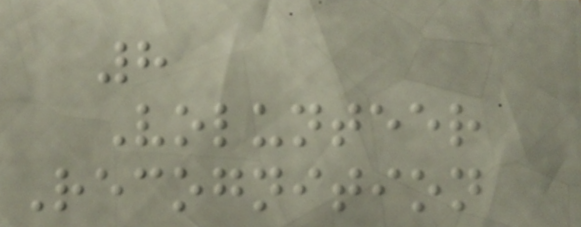8
Volunteer
Recognition
